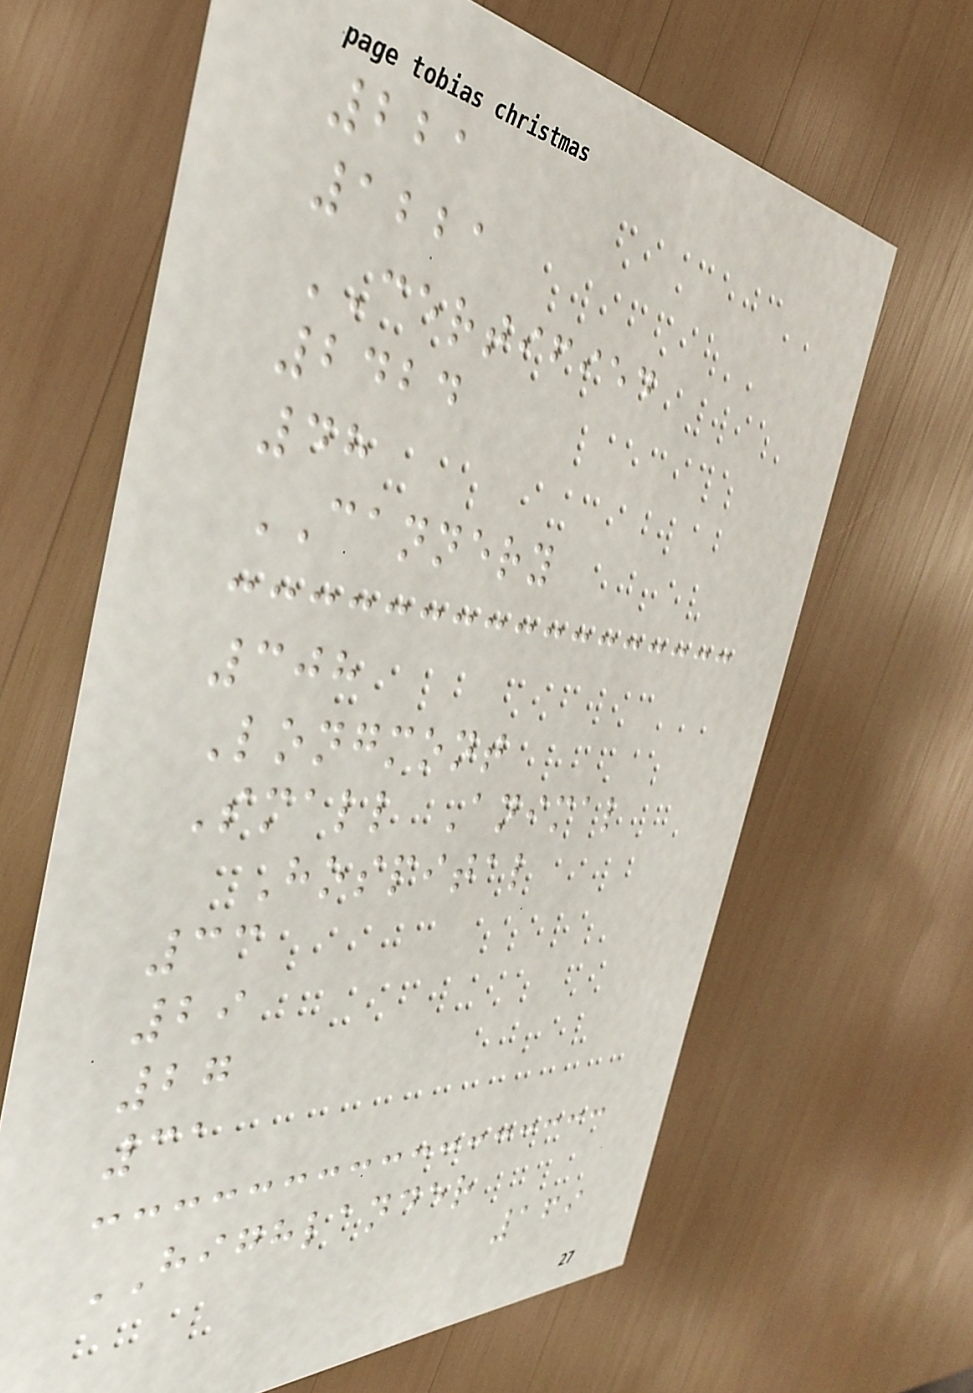221
1221
CERTIFIED
2424
48
CANNERY
308
Longmont
Small Animal
Hospital
33
29
27
31
HIGHLANDER
169
